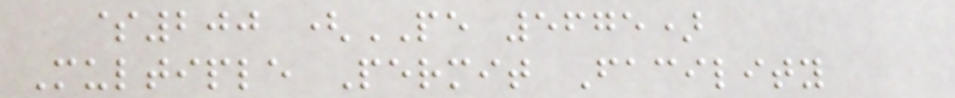$200 (PE 5675)
Multiple Permit Facility
